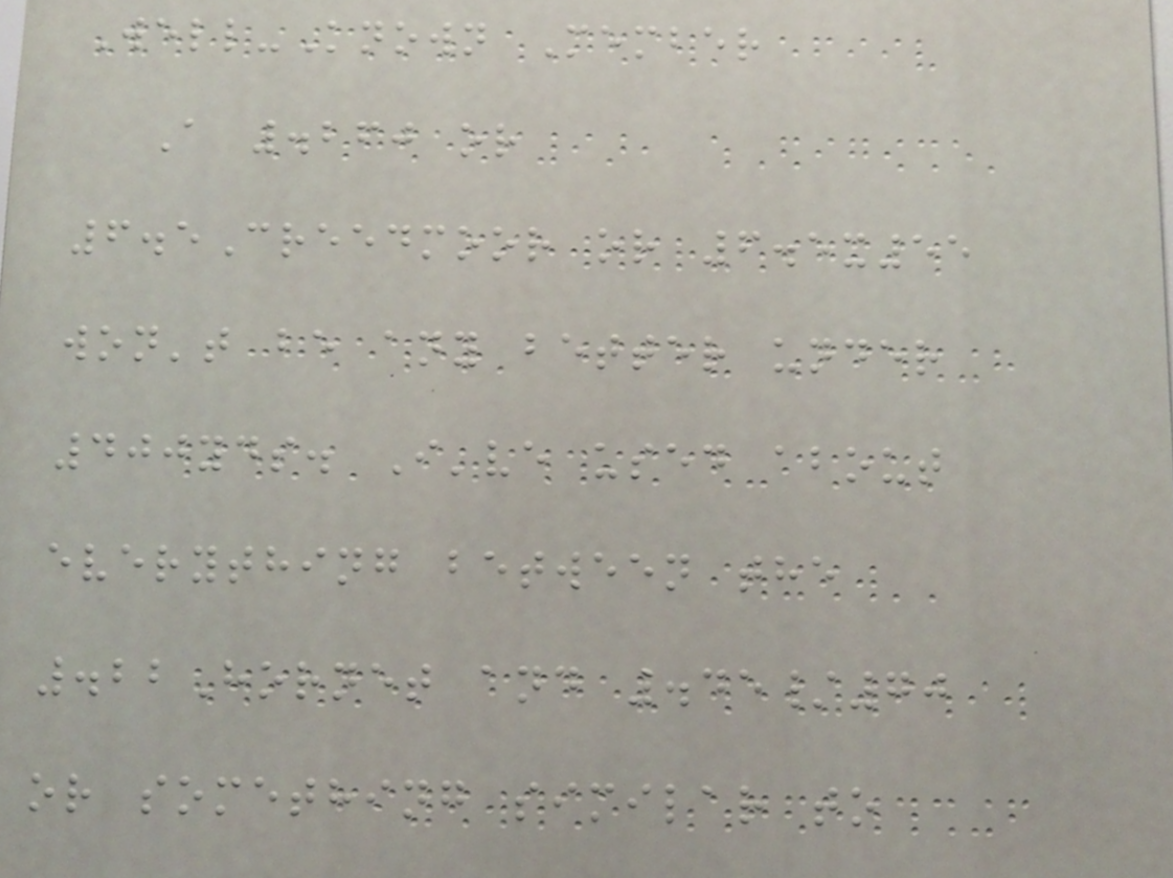Well-Known Member
A .260 or
6.5Creedmoor or 6.5x55
won't be any better under
400yds. I've used about
everything between the
.22Hornet and .45/70
or something similar to
